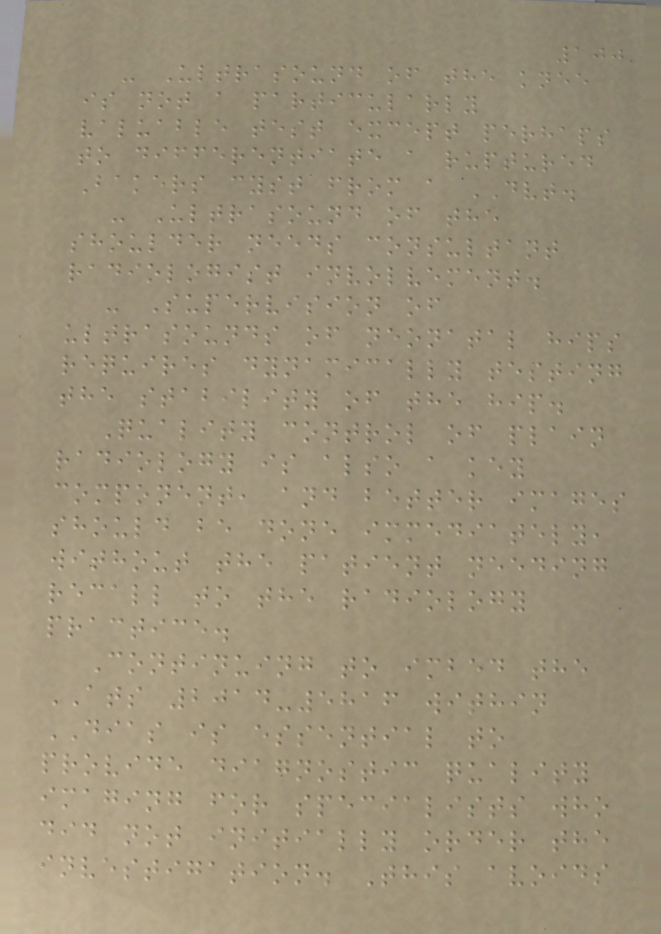100
- Ultrasound of the knee
is not a particularly
valuable test except perhaps
to differentiate a ruptured
Bakers cyst from a DVT.
- Ultrasound of the
shoulder needs consultant
radiologist involvement.
- Supervision of
ultrasounds of neonatal hips
requires dynamically testing
the stability of the hip.
Quality control of plain
radiology is also a key
component, and better images
should be done immediately,
without the patient needing
recall to the radiology
practice.
Continuing to imbed the
ATS 2014-5816 within
DIAS is essential to
provide diagnostic quality
imaging for specialists who
did not initially order the
investigation. This avoids
